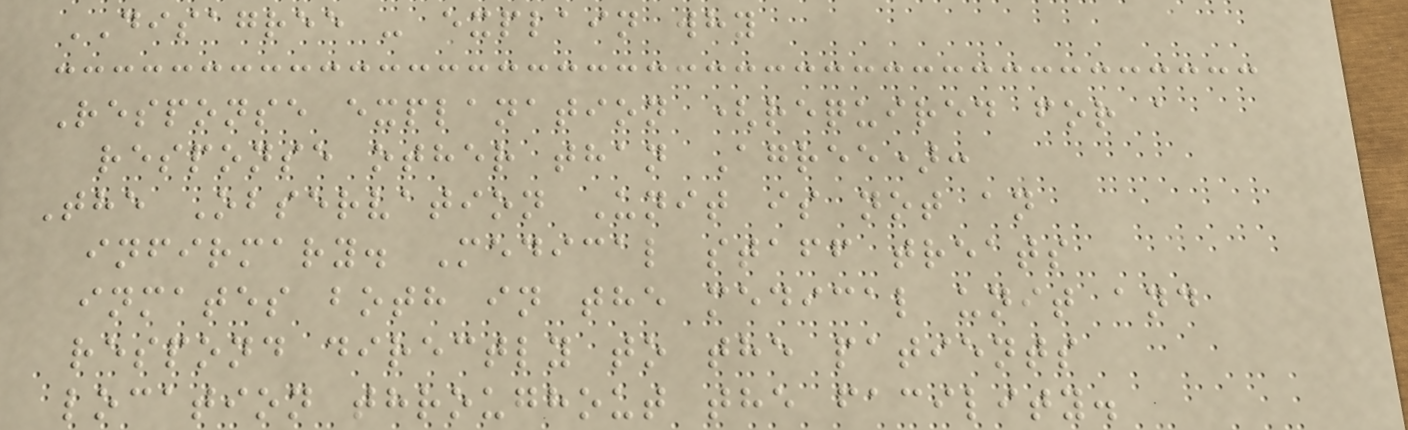DISAGREE - explain why
Response explanation (required for a
response other than Agree):
The Observation Unit is not an
infirmary. Medical staff treats
inmates both in the medical unit and
respond directly to the patients
location throughout the facility.
